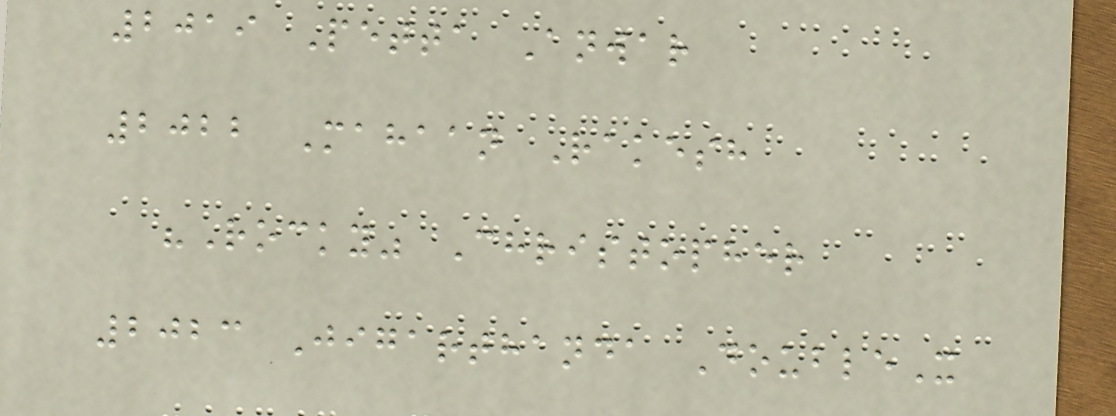2019 Petta Anwar
2022 Mahaan Rakesh
"Rocky" Christopher
2023 Jigarthanda DoubleX
